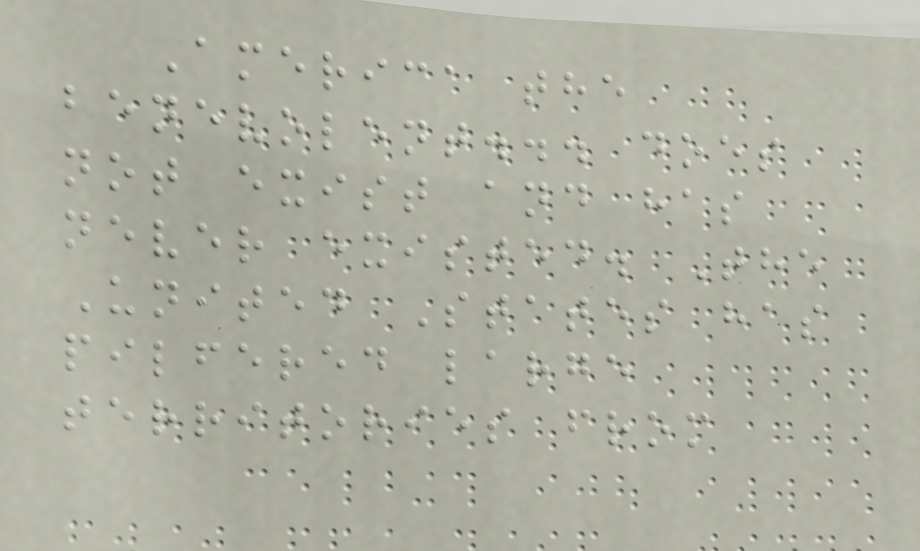America the
benevolent... does
not exist and has
never existed. The
United States has
pilfered large
territories from
